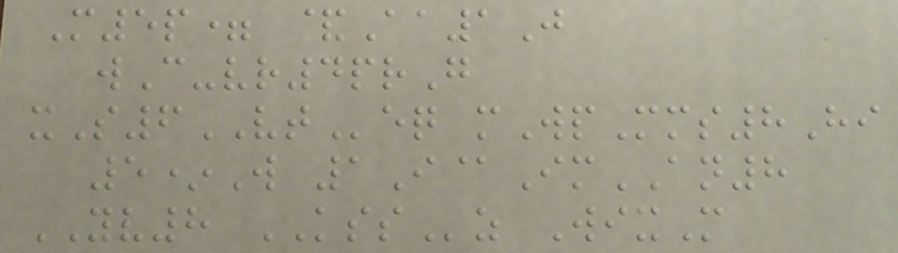M5p= &Aa1J
wC-vr4prG
xS6VTeq mWpMms8Hi
5*W 1I@ImAN8
YV8 KSSz WixM
